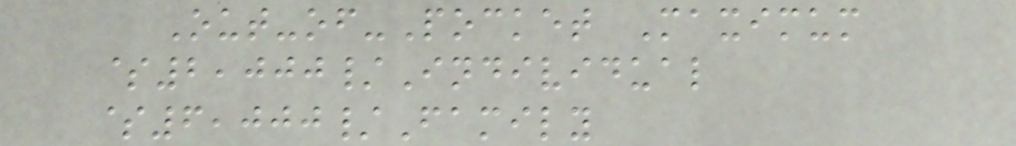Out-of-Pocket Maximum
$2,000/Individual
$6,000/Family
